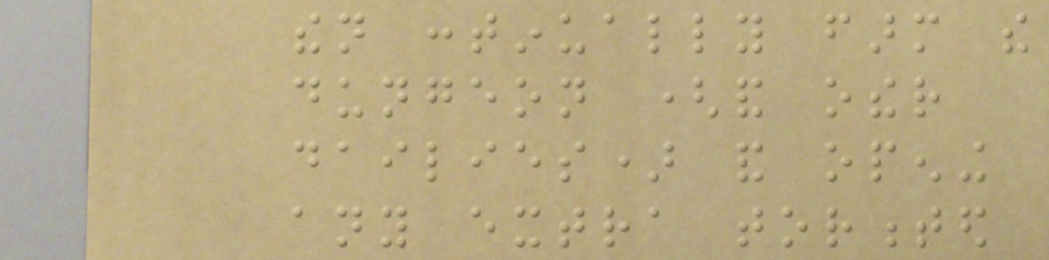then continually farm the
dungeon (and other
dailies) and opening
any extra tormented
